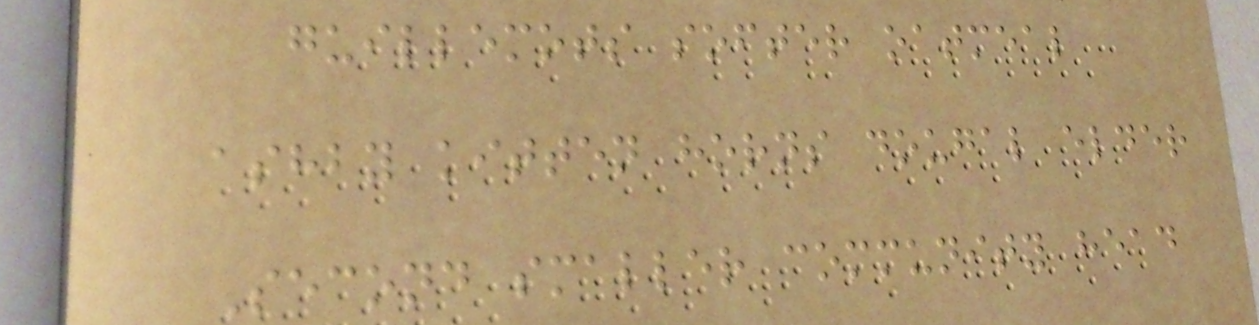guillemots softer oatmeal
ashby kitten horns dougal elder
Second smaller community head
